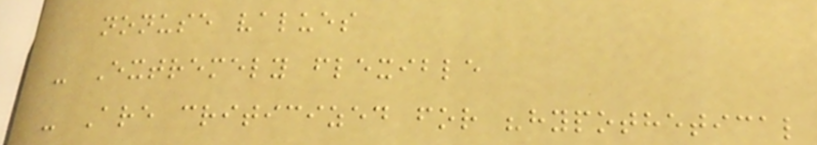nonuse values
- Extremely flexible
- Are criticized for "hypothetical
